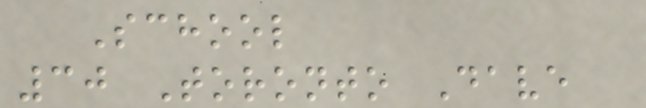School
30 Toronto Dave
